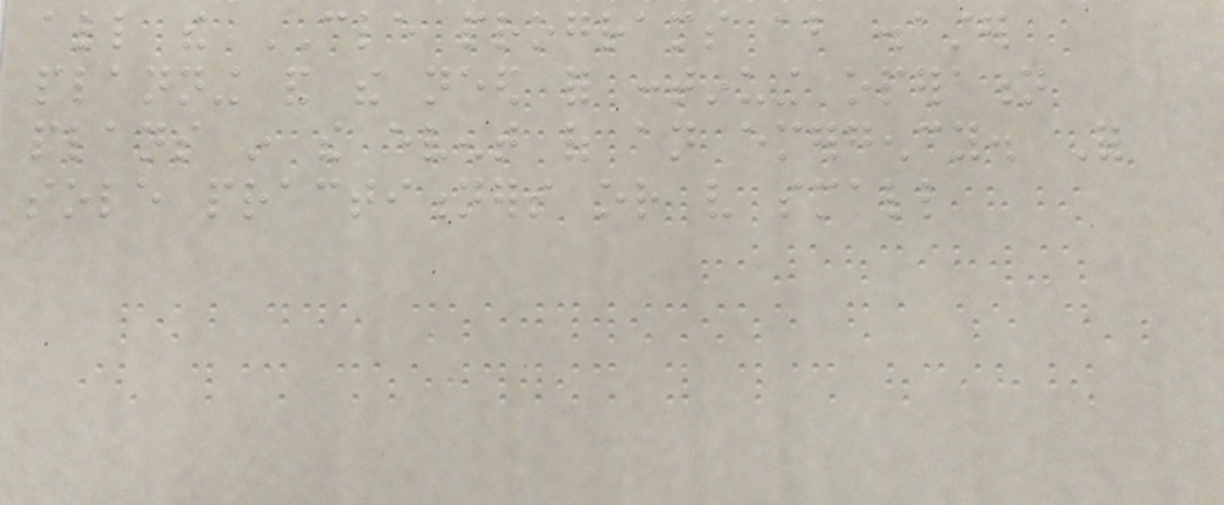all the CLE programs about disaster
planning and the need for continuing operation
plans in the event of an emergency. For
sole practitioners or very small
